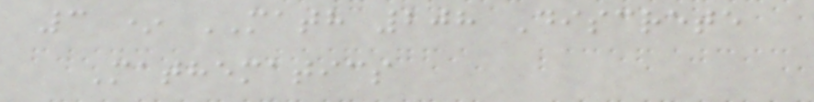3 * MATH 208 Discrete
Mathematics
